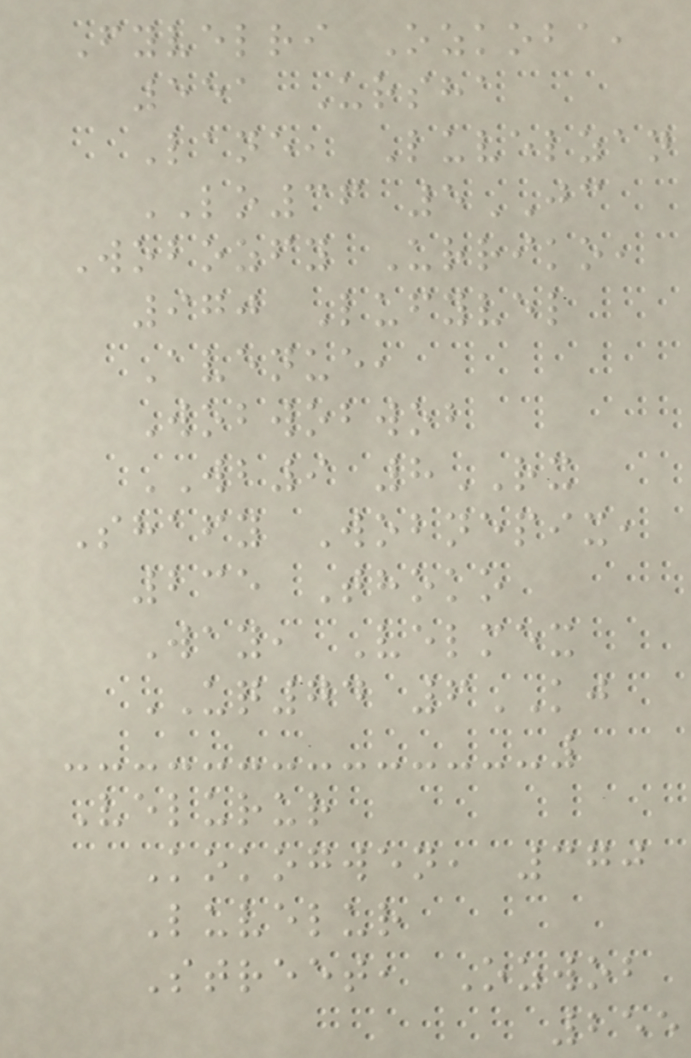Fyvelri Ozkoba,
551 Ursha
Lane, Luvelzan
LO36 5JC
Wobozfy Urriko,
970 Lufyvel
Avenue,
Wobwobwob
WB9 8RX
Shafy Wobnepix,
235 Thoko
Way, Velmex
UQ74 6KJ
Velurur
Kokogwen, 370
Luvelur
Street, Ozwob
255
